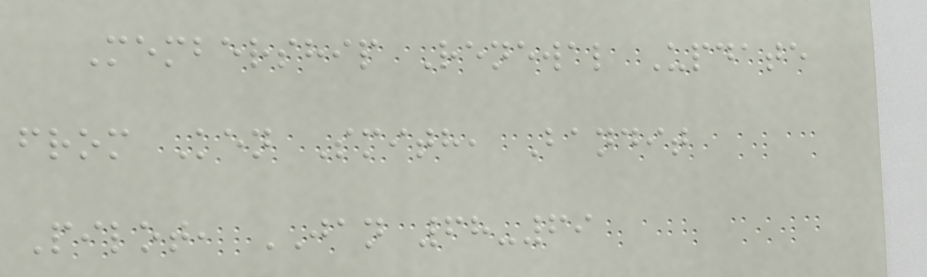Membership Renewal Update
from Ken Smith, Bandit
Pilot, JAN 68-69
